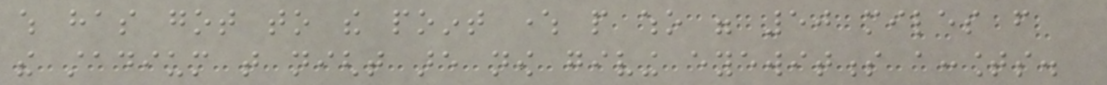which has got to the point where people who were 50 miles from
the stadium that night are now giving eyewitness accounts.
